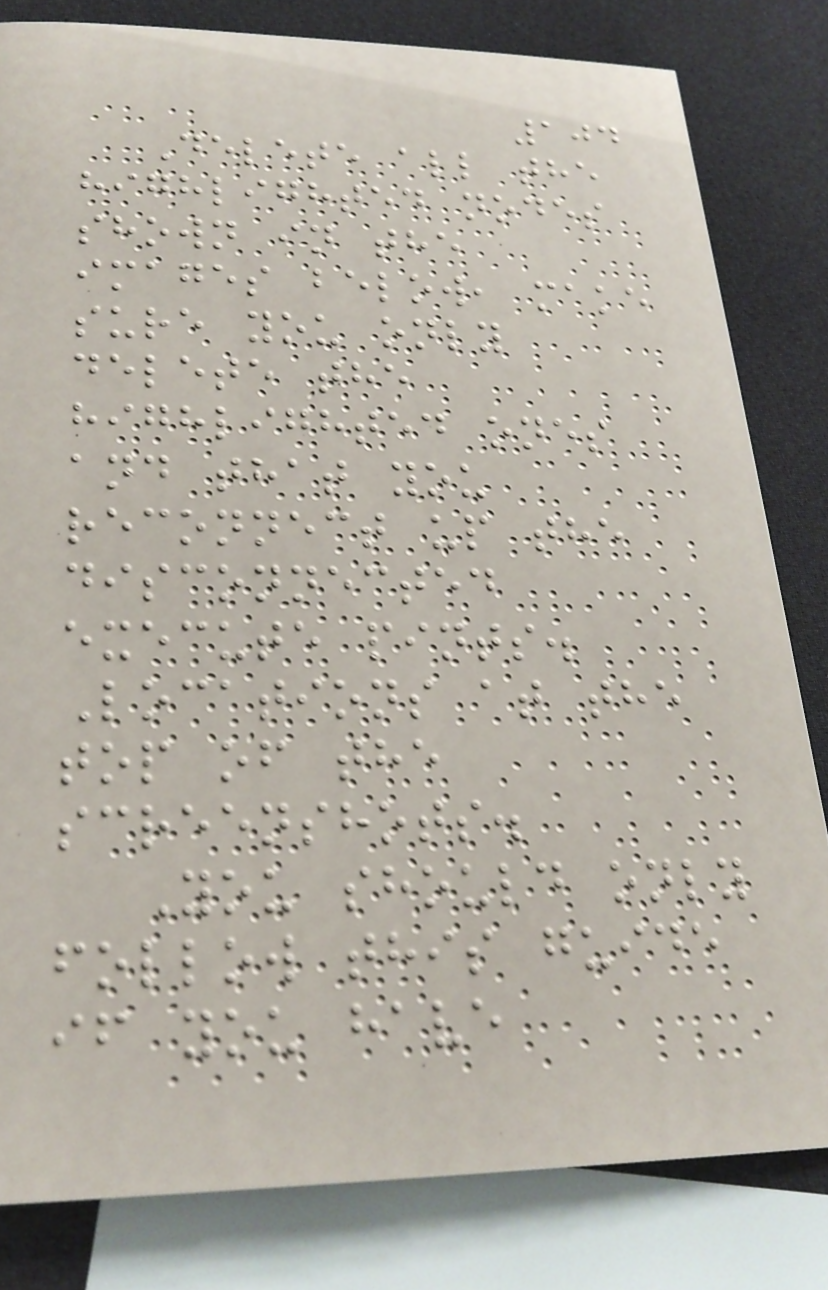104
Delete all the
highlighted nodes
shown in the
images below, make
sure you only
delete the
highlighted ones
and that you
reconnect up the
disconnected
execute pints.
Locations at the
top of the
screenshots.
You should only
follow this guide
if you have
